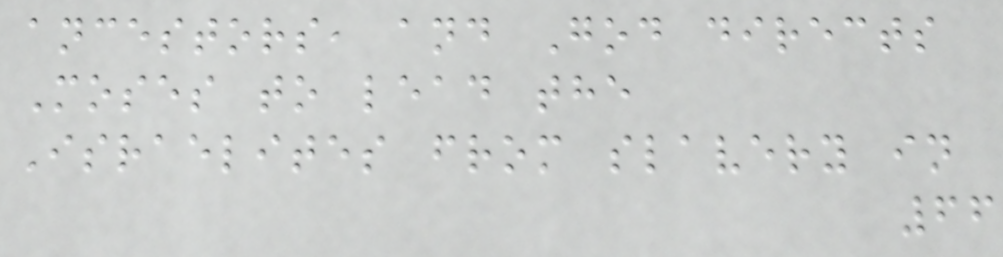ancestors, and God directs
Moses to lead the
Israelites from slavery in
66
